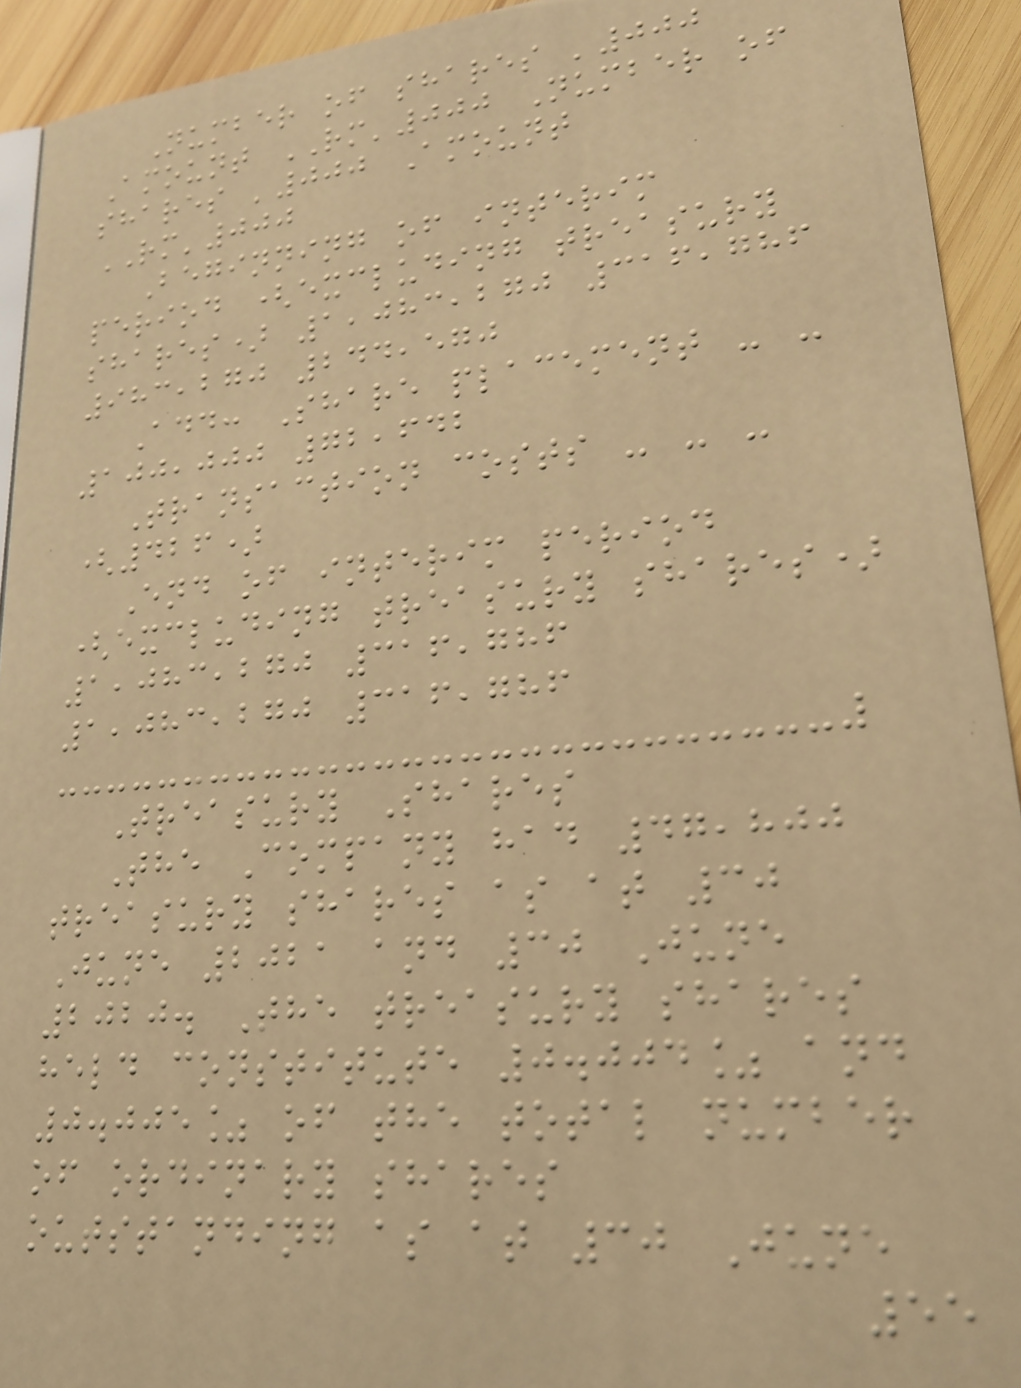Number of shares '000
Amount RM'000 Number of
shares '000 Amount
RM'000
Beginning of interim
period (excluding treasury
shares) 1,083,270 316,786
983,270 244,570
Add: Share placement - -
100,000 72,642
Transaction costs - - -
(426)
End of interim period
(excluding treasury shares)
1,083,270 316,786
1,083,270 316,786
Treasury Shares
The Company had 47,800
treasury shares as at 30
June 2021 and 30 June
2020. The treasury shares
held constitute 0.004% and
0.005% of the total number
of ordinary shares
outstanding as at 30 June
55
